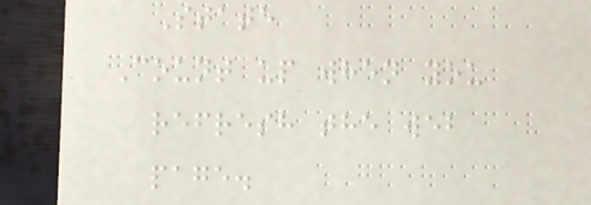State
Count up when you
refresh the web
page.
